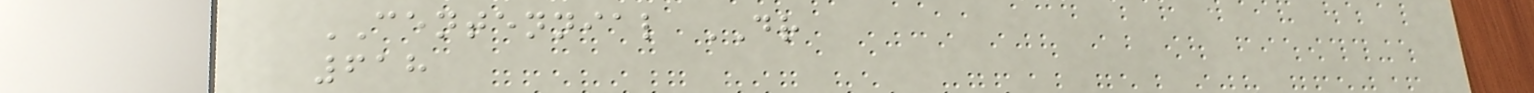CENTENNIAL DR
618
